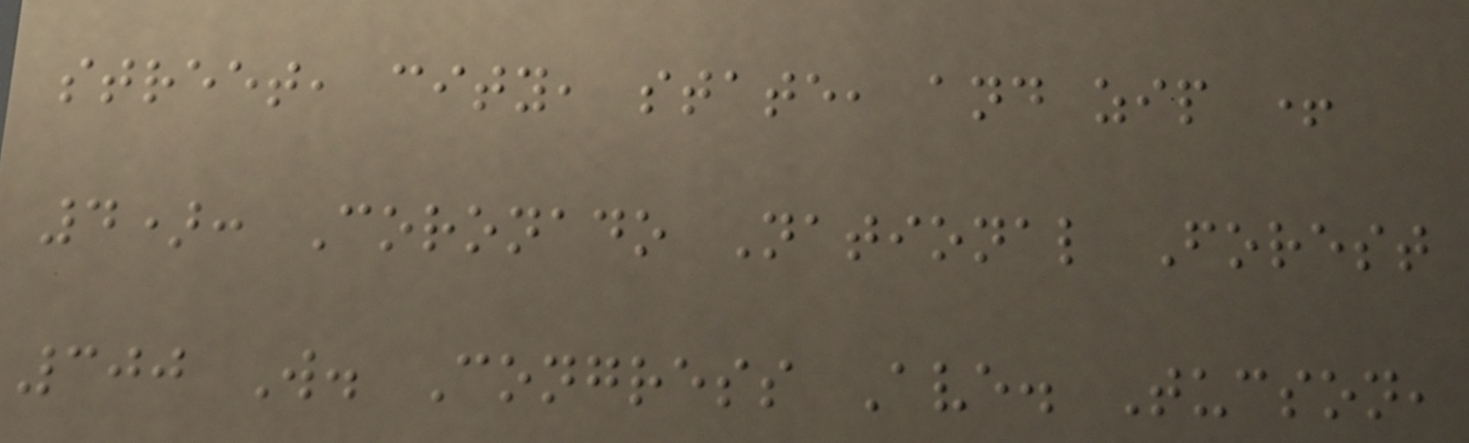street, city, state, and zip +
4): Coronado National Forest
300 W. Congress Ave. Tucson,
